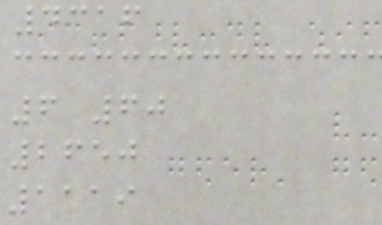4316
6 60
2650
1119
